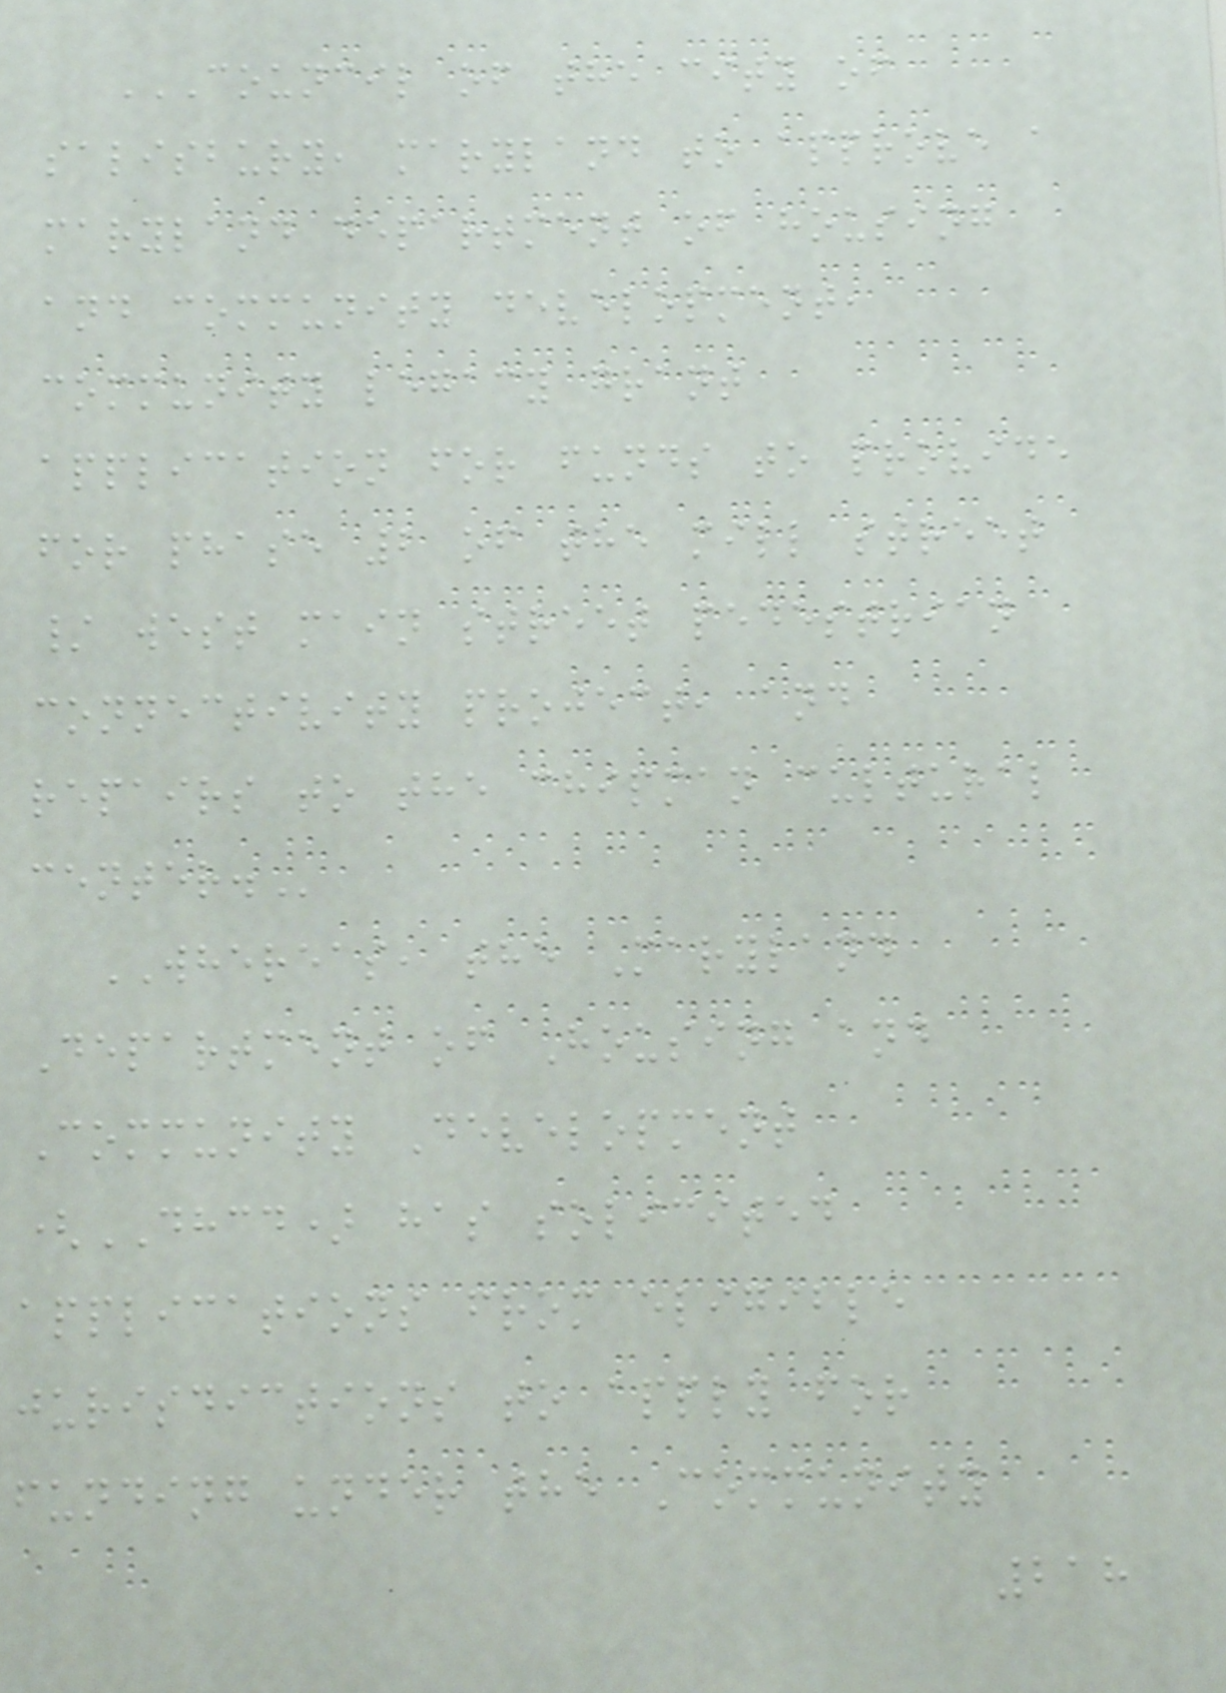COUNCIL OF THE CITY OF
SALISBURY, MARYLAND TO APPROVE A
MARYLAND DEPARTMENT OF HOUSING
AND COMMUNITY DEVELOPMENT,
COMMUNITY LEGACY GRANT
APPLICATION FOR FUNDS TO PROVIDE
FOR PHASE 2 OF THE MILL STREET
/ WEST MAIN STREET PEDESTRIAN
CONNECTIVITY PROJECT, AND
REPAIRS TO THE CHIPMAN CULTURAL
CENTER.
WHEREAS, the Maryland
Department of Housing and
Community Development
(DHCD) has solicited
applications from eligible
jurisdictions to apply for
funding under the Community
218
